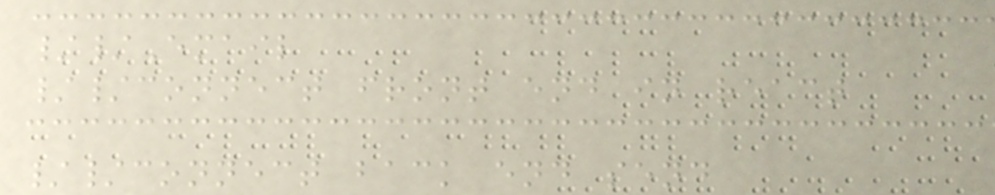//Email
//connect front end in react
//connect back end send
